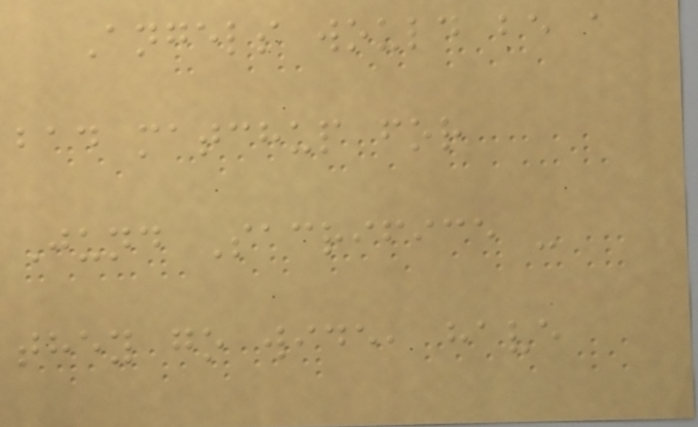Angels would be a
bad matchup for
Jund Sacrifice -
they go wide, have
